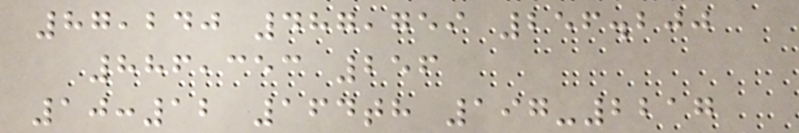87,240 487,759 256.200
886,353 256
10:12 164th 197-2217
